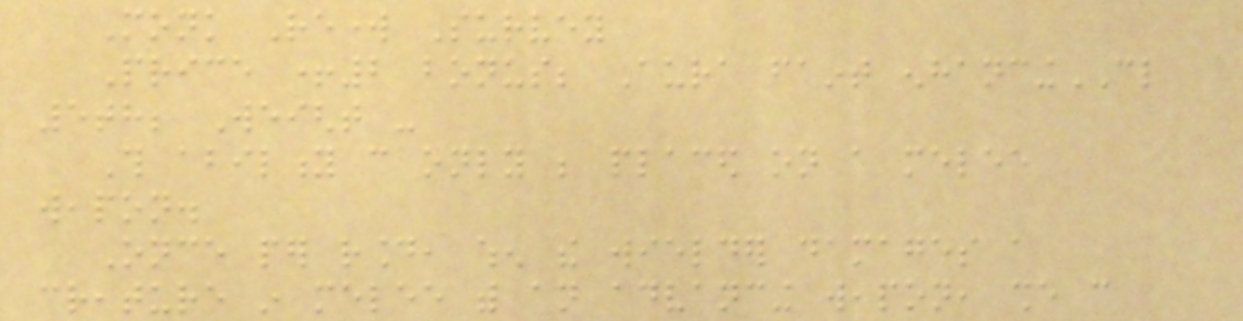Monk Rework Survey
Price +2 bonus; Aura faint enhancingCL
5th; Weight -
This ability can only be placed on a melee
weapon.
Once per round, when the wielder damages a
creature in melee with an advancing weapon, she can
